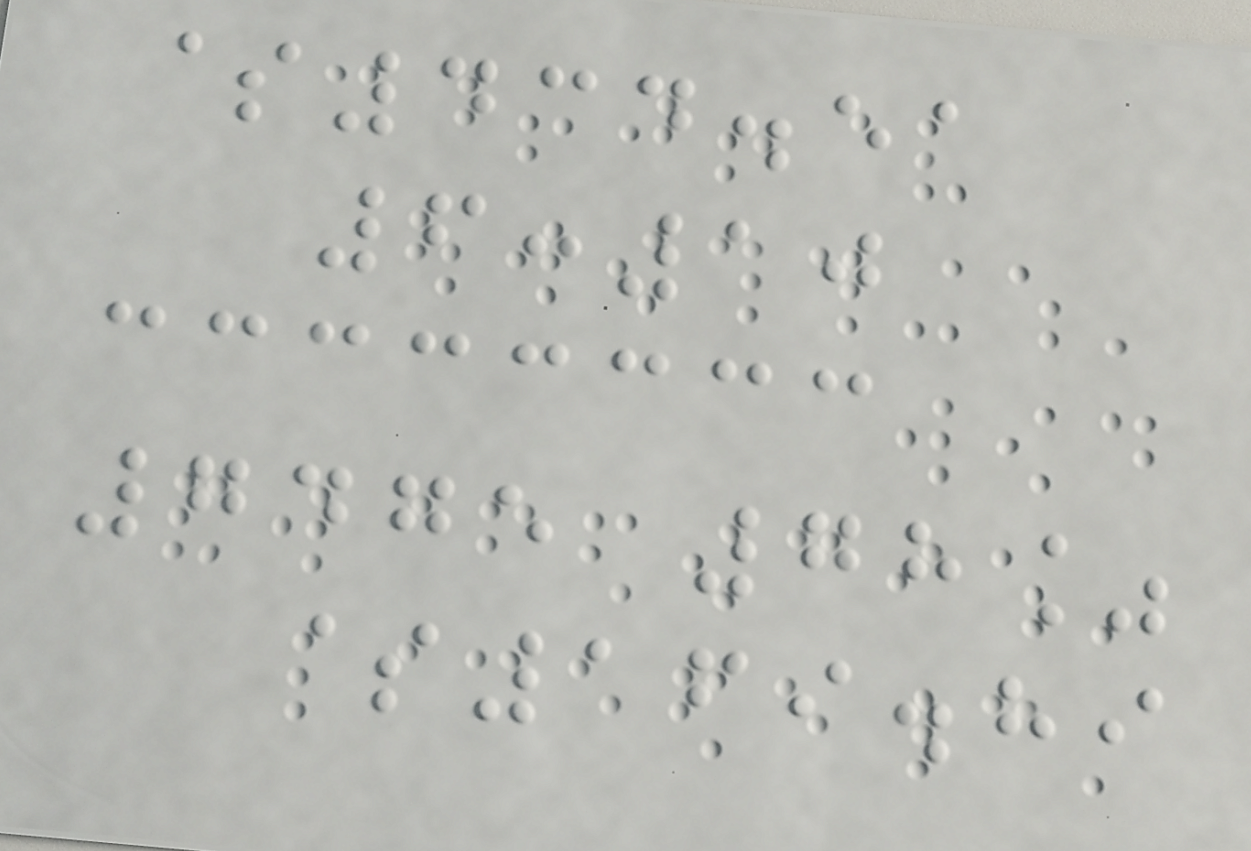$434.51
6:10
7475 78%
$169.89
